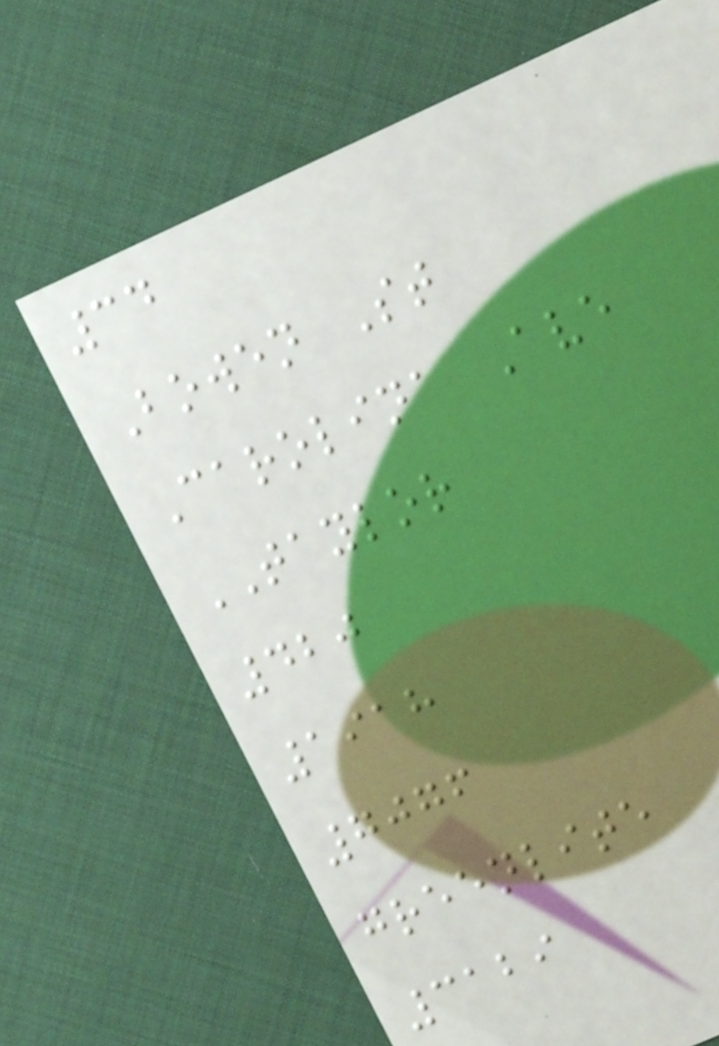34
Bowen St
Carolina Ave
TAYLOR
420
1918
7076
greenlite
3129
